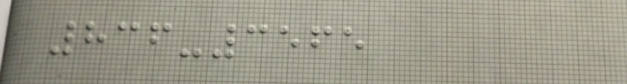836-3565
